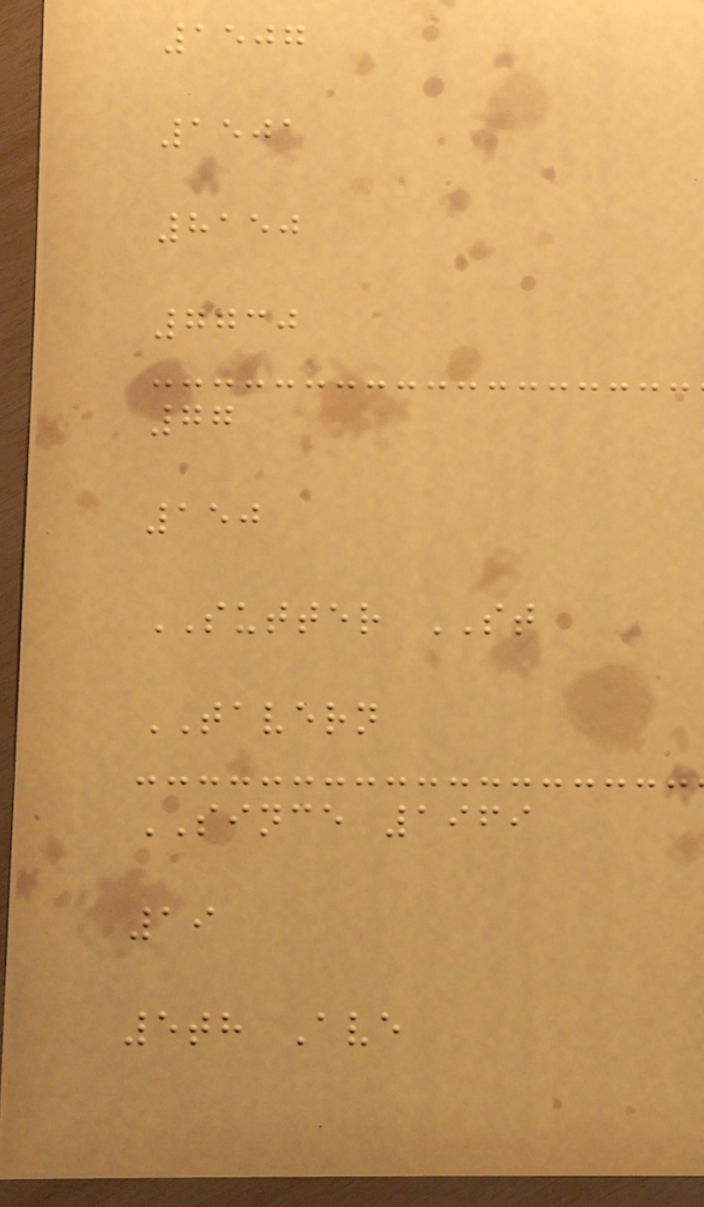1507
1501
8150
7730
77
150
SUTTER ST
TAVERN
SINCE 1969
19
5th Ave
